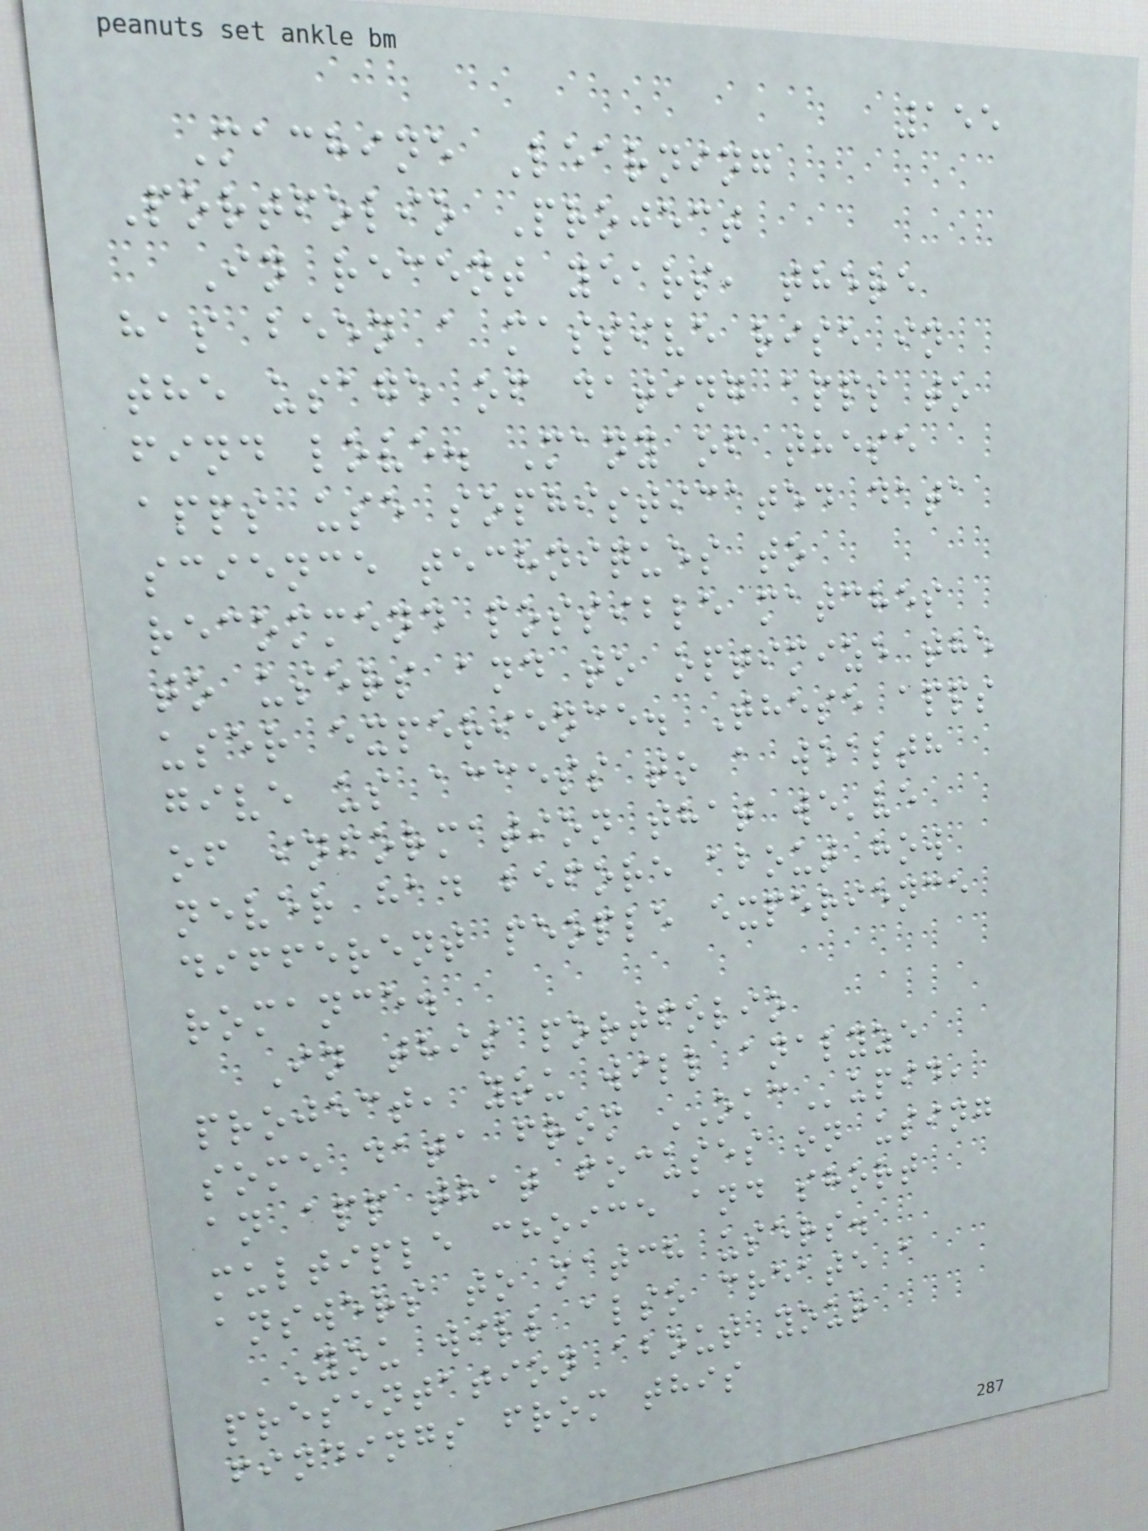155
Machine Learning
Portfolio Project
In recent years, there
has been a massive rise in
the usage of dating apps to
find love. Many of these
apps use sophisticated data
science techniques to
recommend possible matches
to users and to optimize the
user experience. These apps
give us access to a wealth
of information that we've
never had before about how
different people experience
romance.
In this portfolio
project, you will analyze
some data from OKCupid,
an app that focuses on using
multiple choice and short
answers to match users.
You will also create a
presentation about your
findings from this
